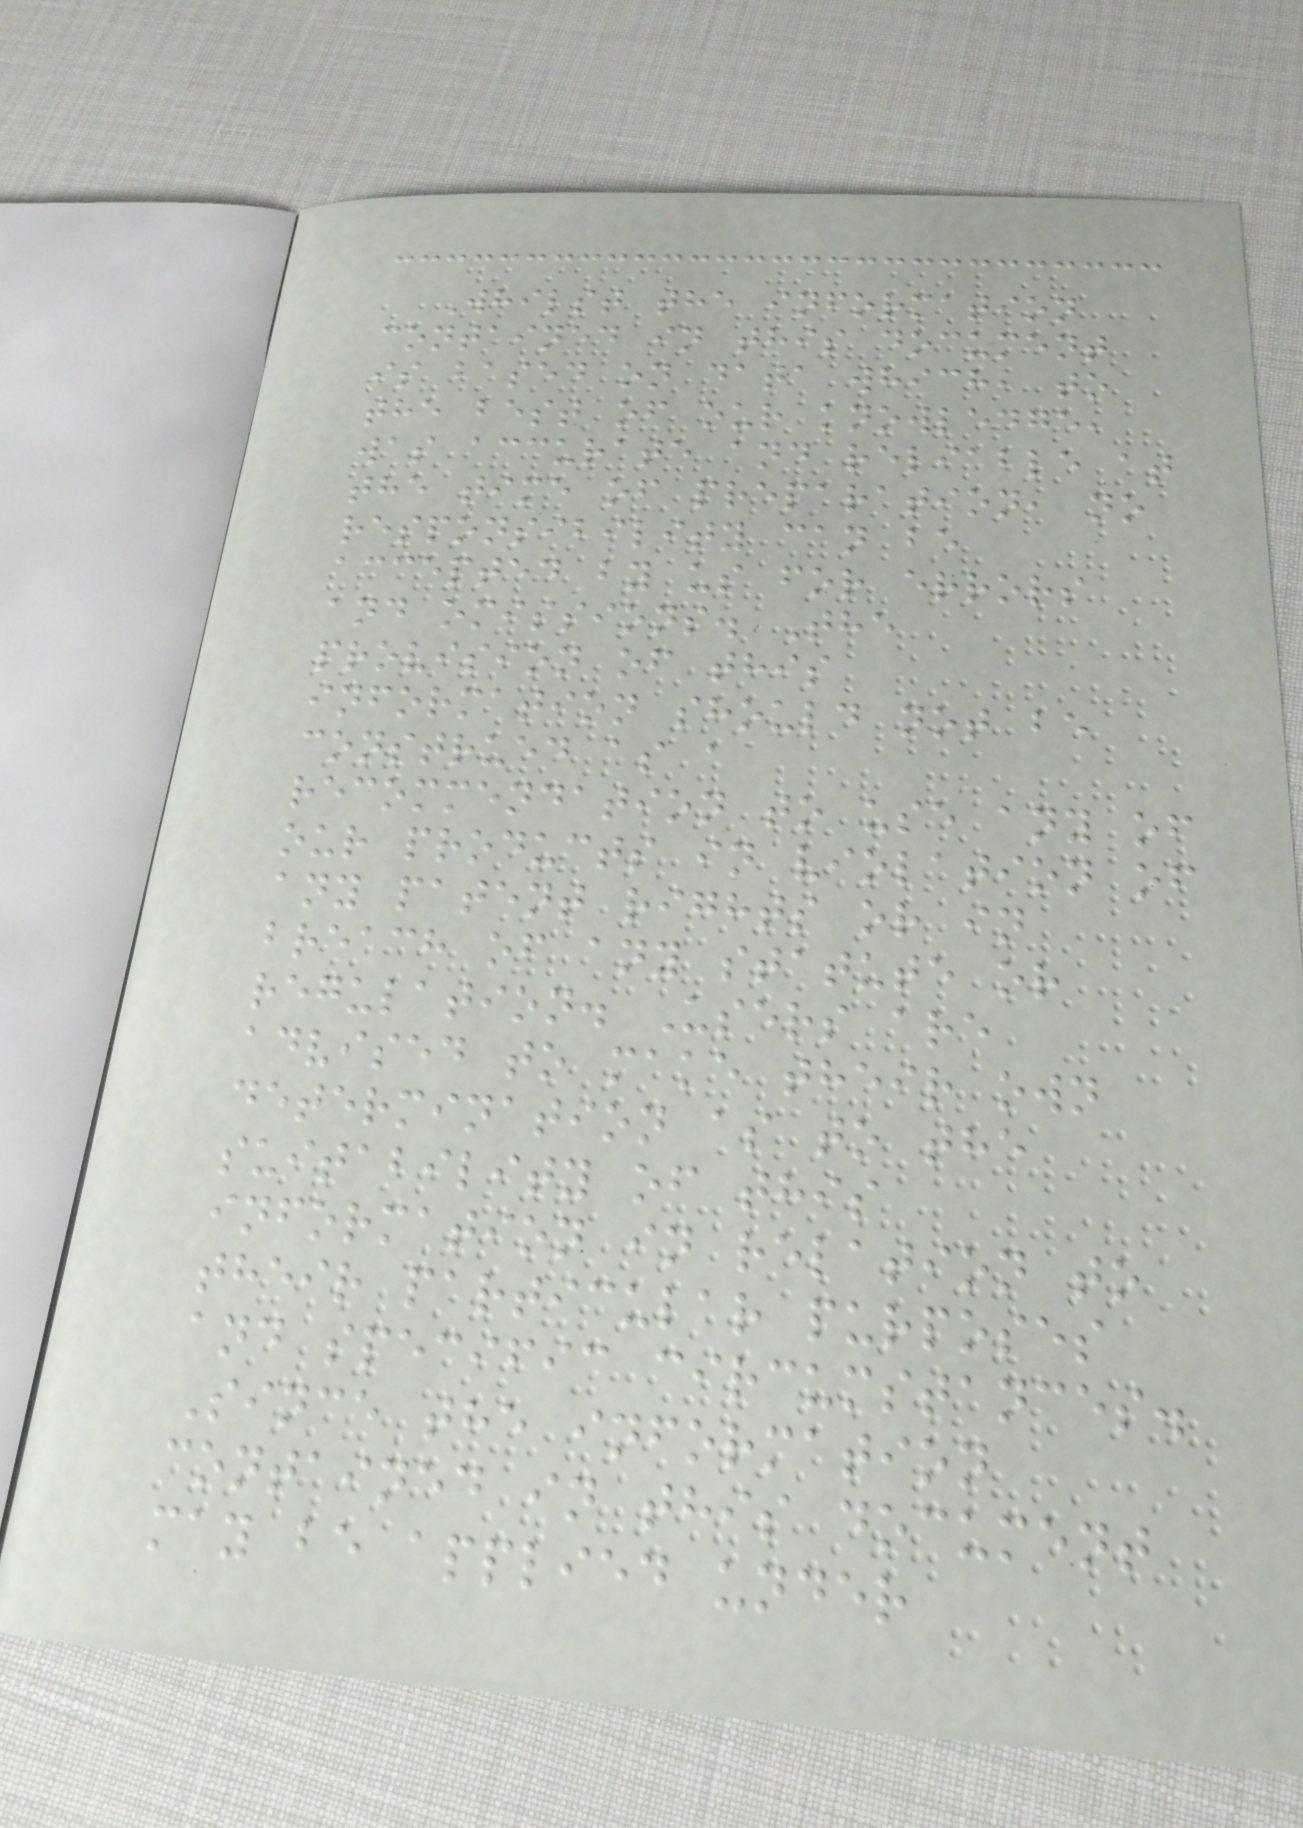Whilst the information
contained in this document
is based on data which, to
the best of our knowledge,
was accurate and reliable at
the time of preparation, no
responsibility can be
accepted by us for errors
and omissions. The
provision of this
information should not be
construed as a
recommendation to use any of
our products in violation of
any patent rights or in
breach of any statute or
regulation. Users are
advised to make their own
determination as to the
suitability of this
information in relation to
their particular purposes
and specific circumstances.
Since the information
contained in this document
may be applied under
